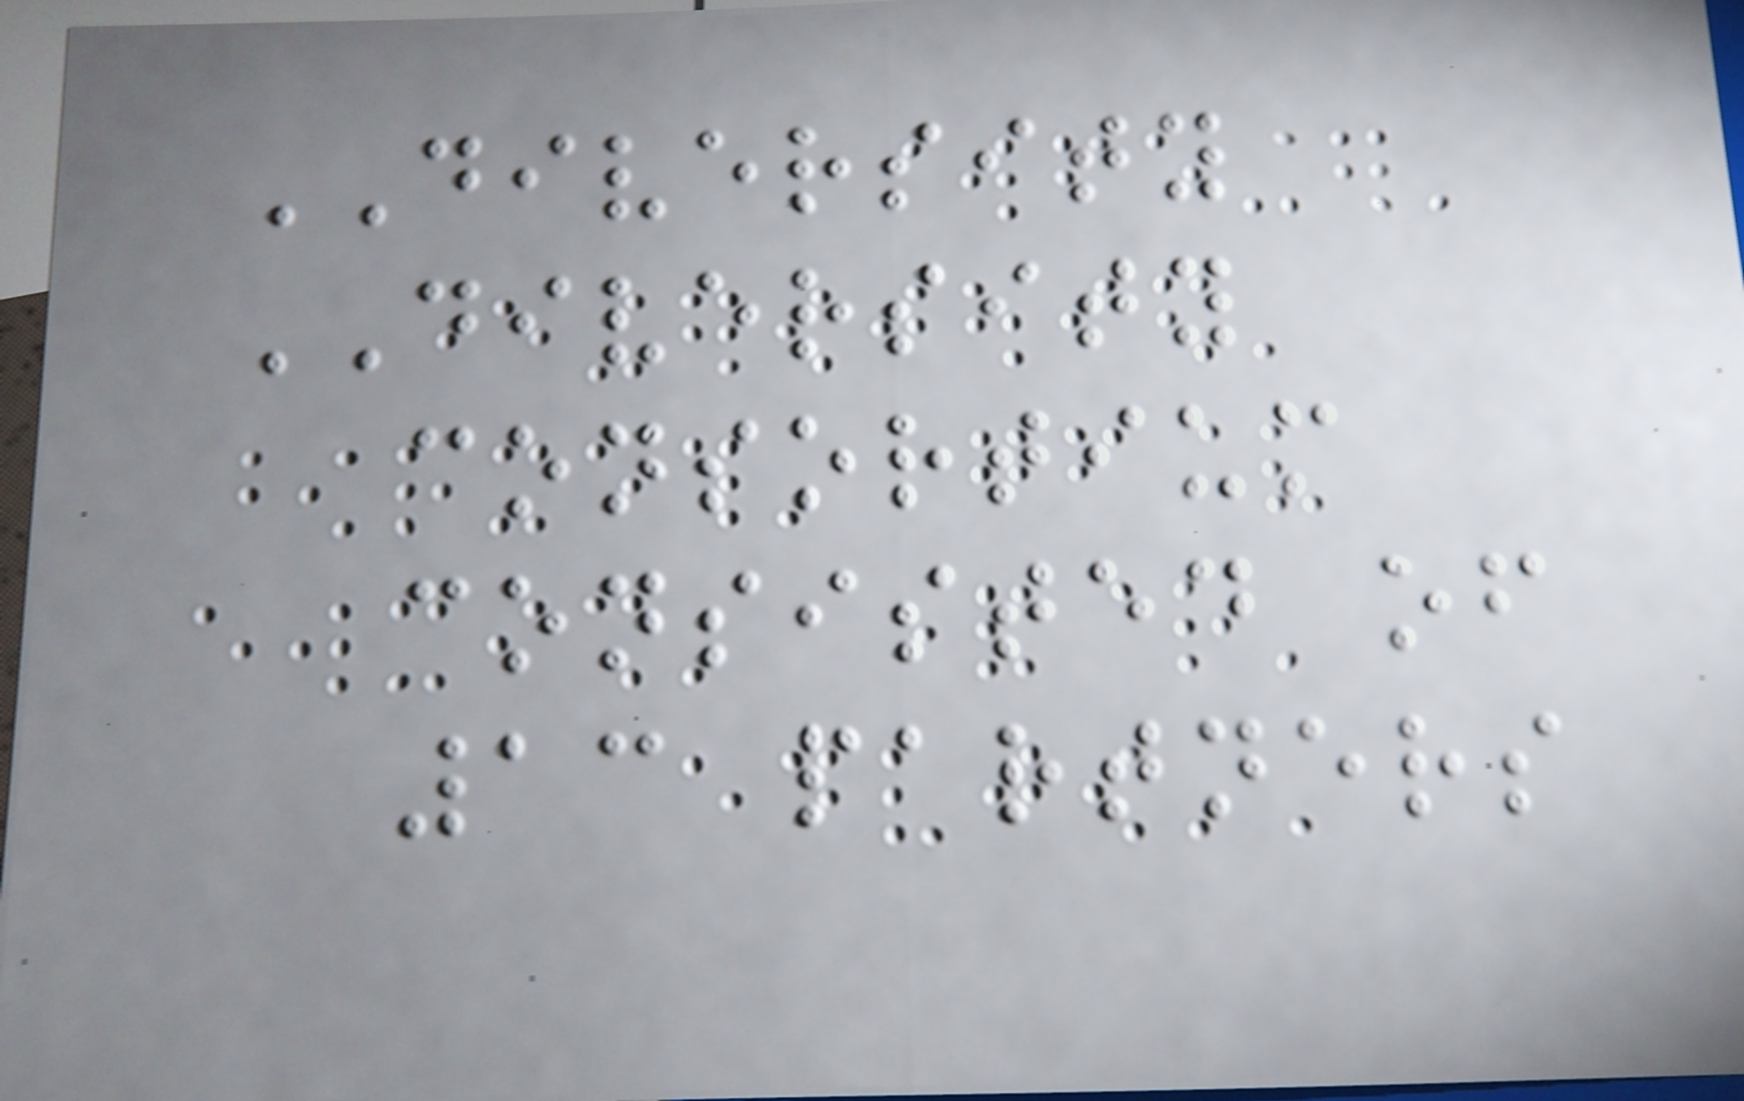DIVERSITY
DIVERSITY
consortium
consisted of
13 partners
